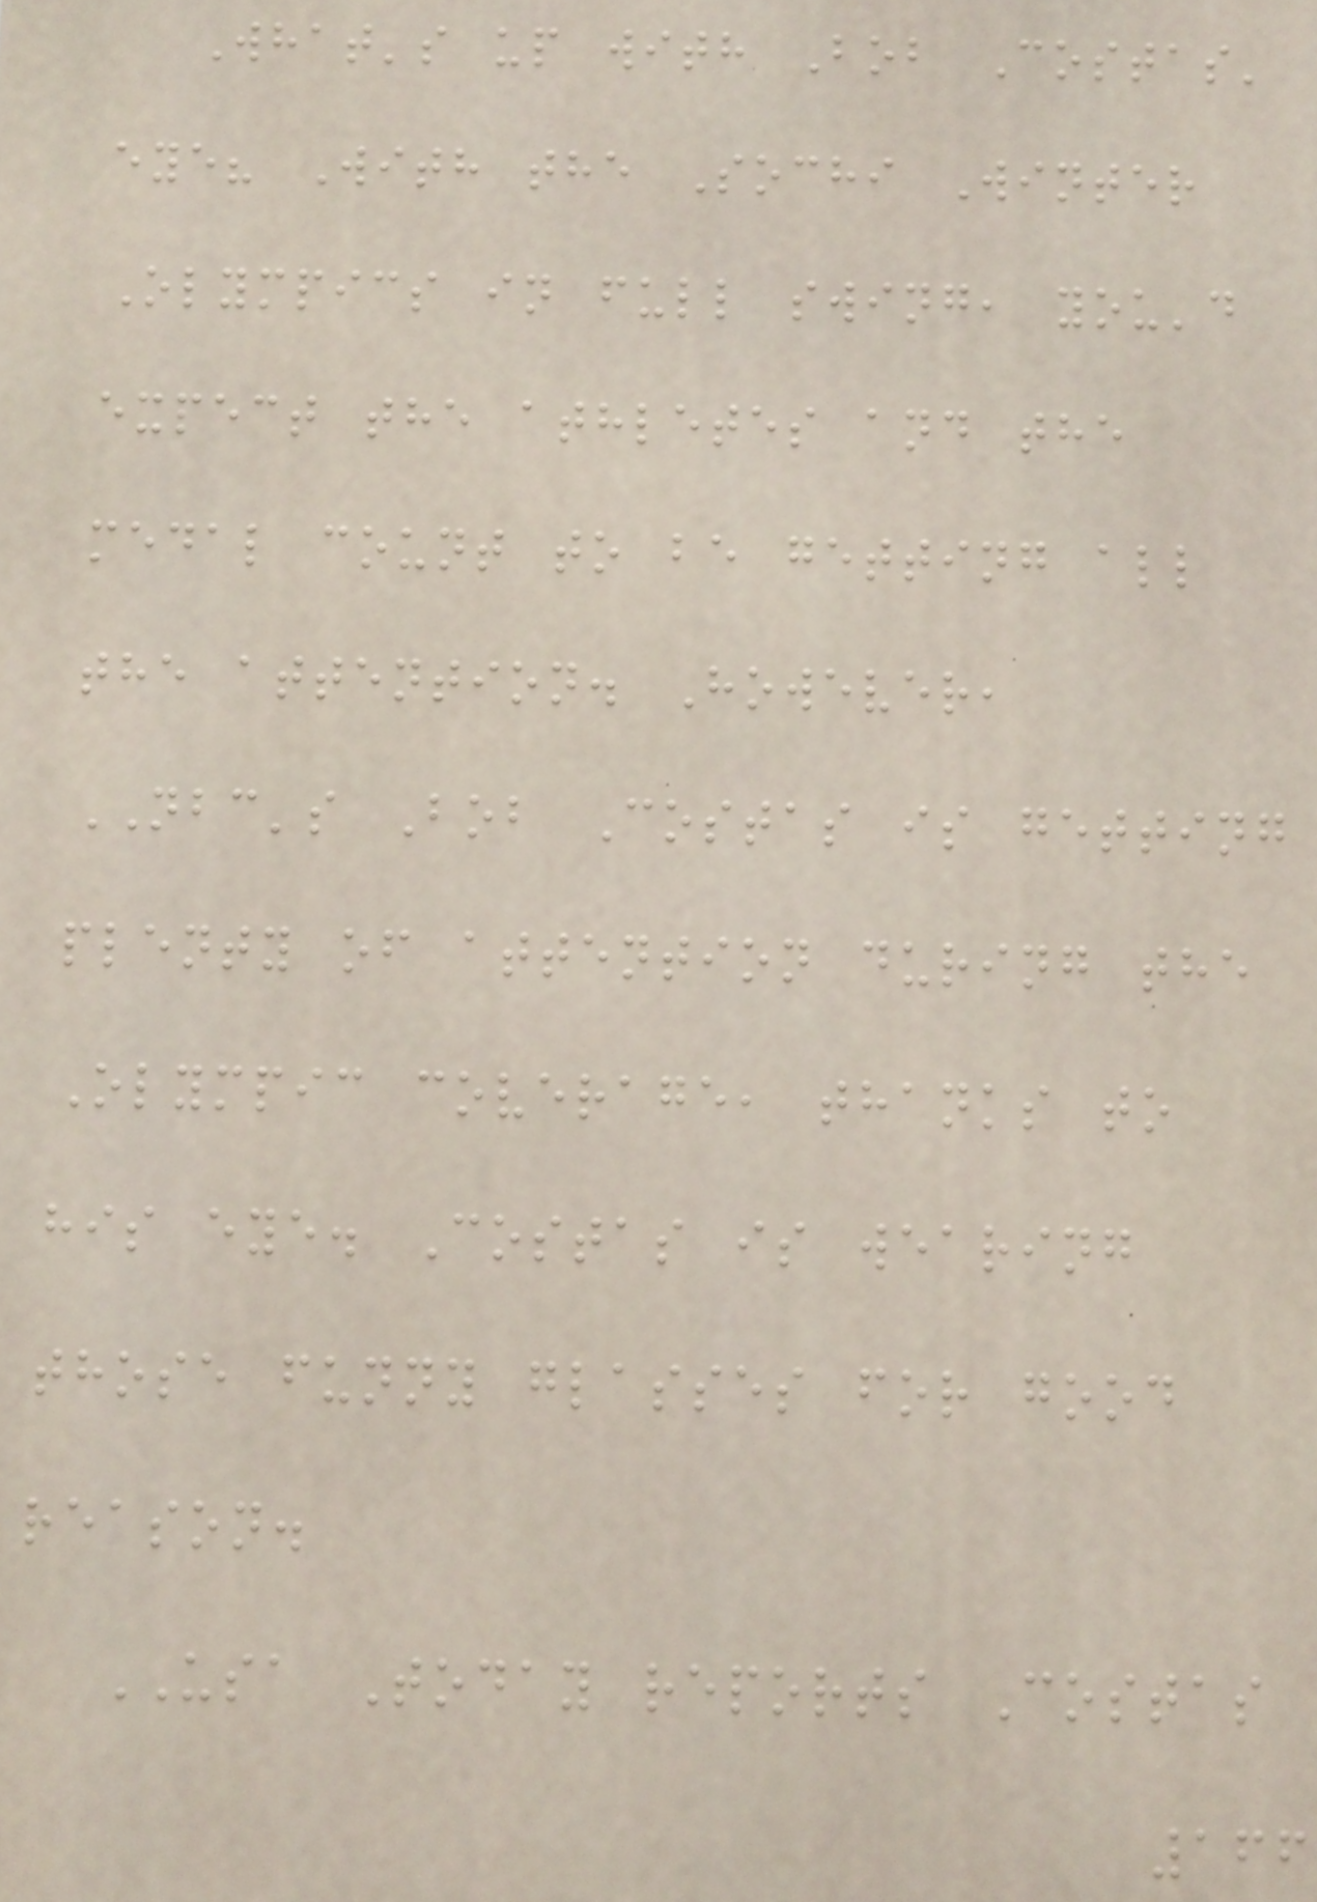What's up with Bob Costas'
eye? With the Sochi Winter
Olympics in full swing, you'd
expect the athletes and the
medal count to be getting all
the attention. However,
NBC's Bob Costas is getting
plenty of attention during the
Olympic coverage, thanks to
his eye. Costas is wearing
those funny glasses for good
reason.
USA Today reports Costas
166
